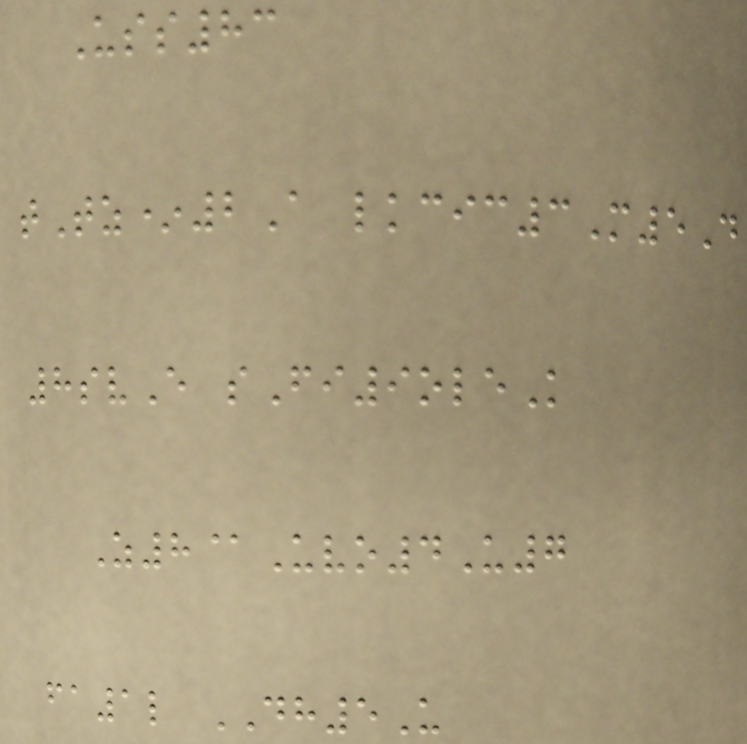Uss83
tTz*2A lkcic3M5D
8svE sFi9oleK
Z8@Uvo4U7
fa1l DH5U
